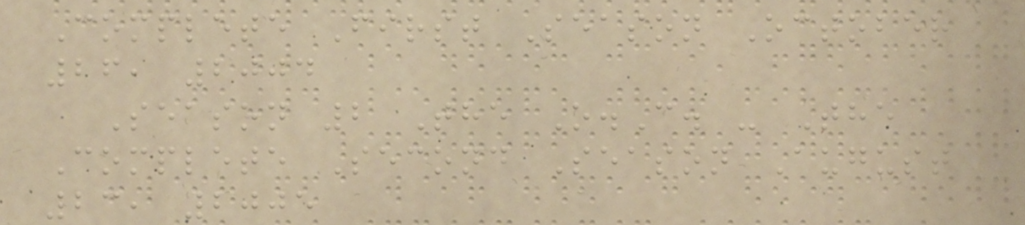Complete First Season October
26, 2004
Season 2 The O.C. - The
Complete Second Season August
23, 2005
